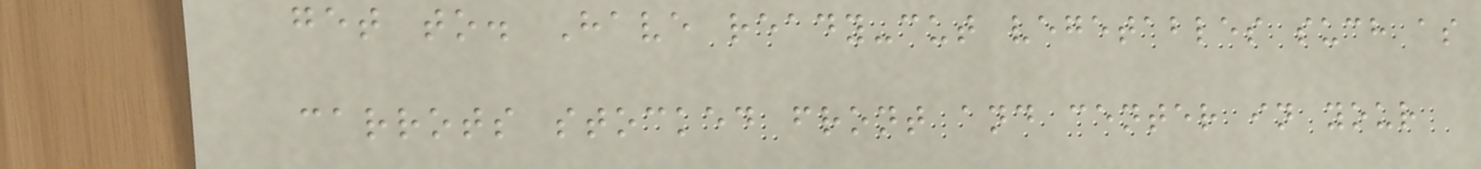get to. Have ready-cut vegetables such as
carrots stocked front and center in your
